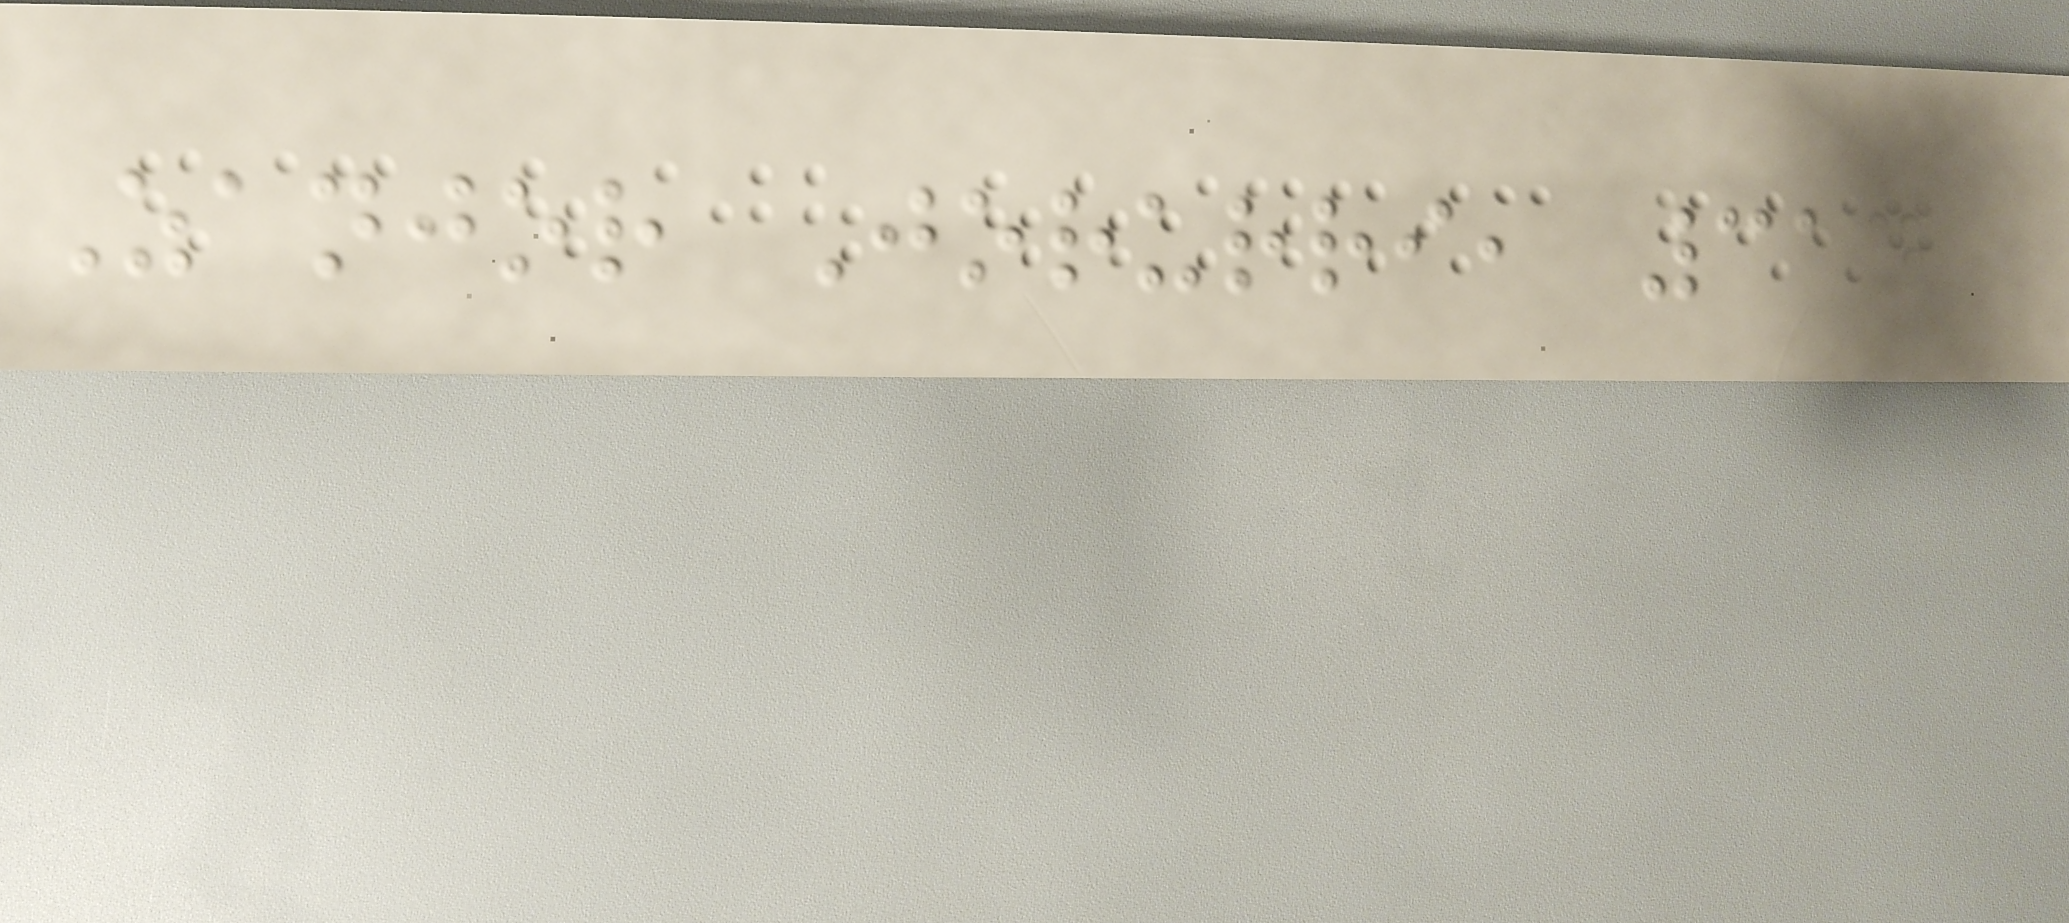Zanjor Jorurri, 314
